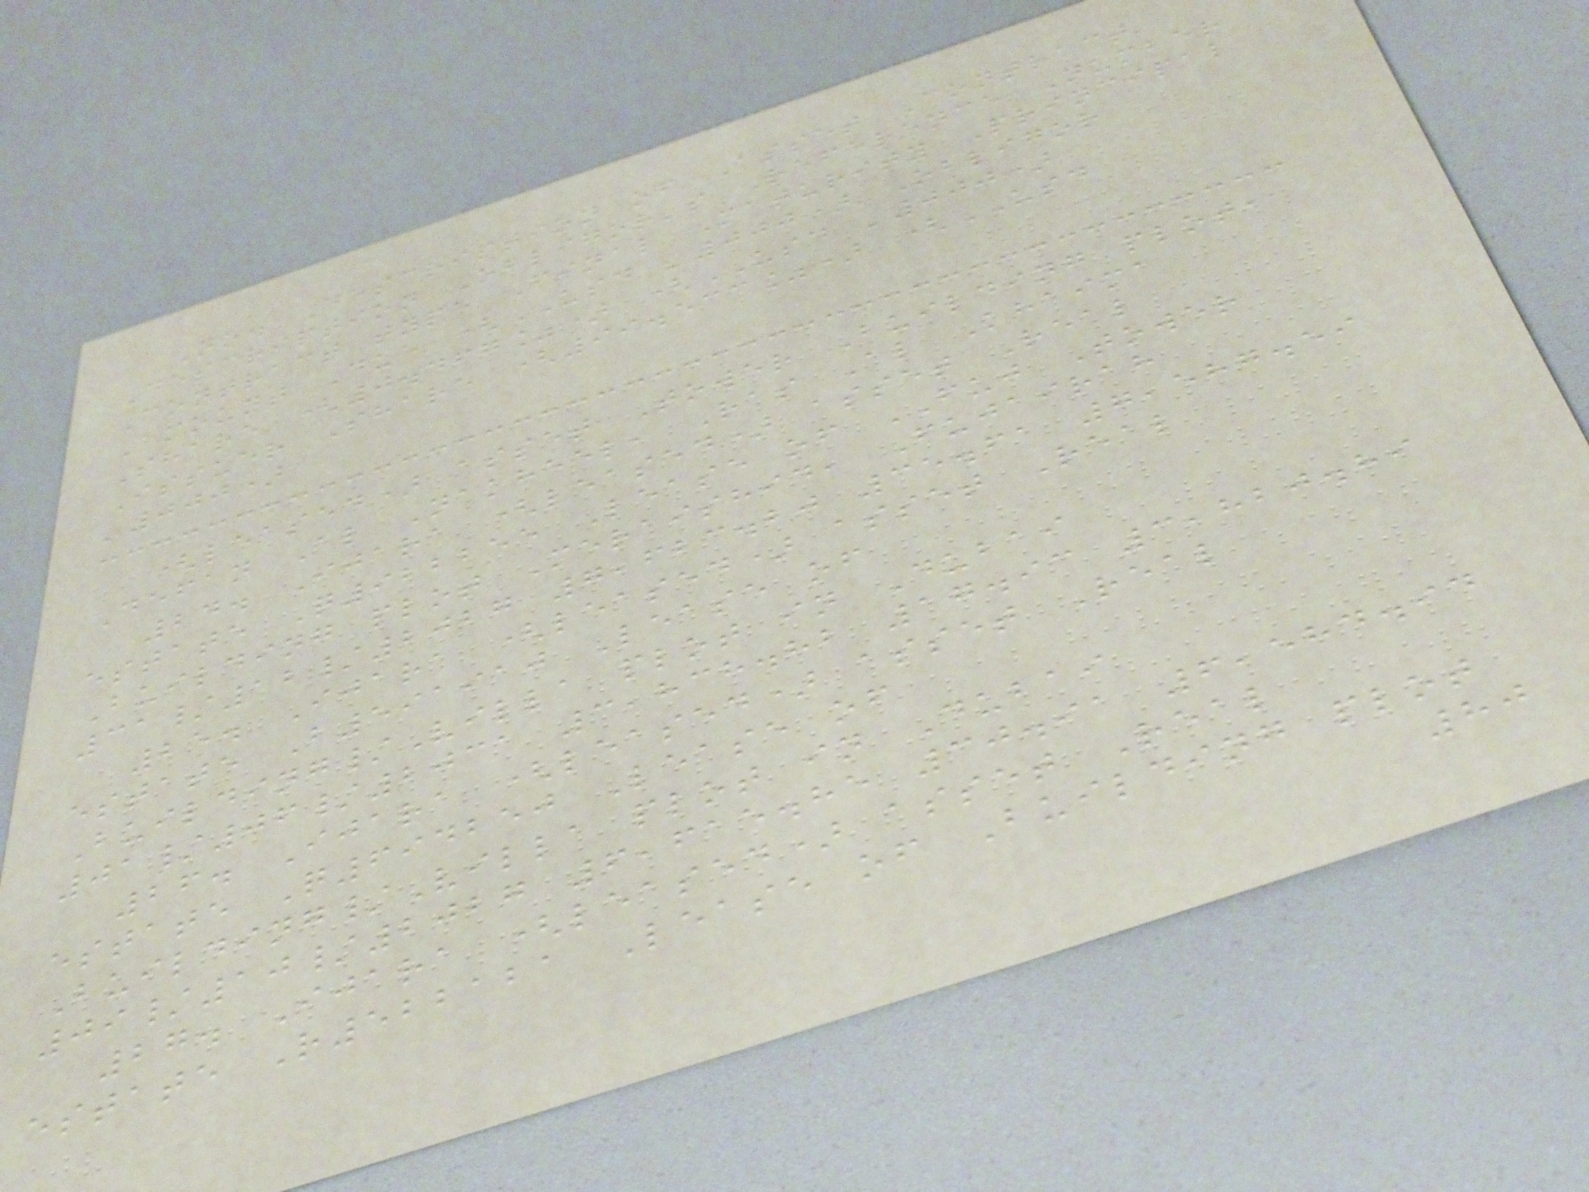No. Description of Asset Contract
Description Obligor's Reference Number
Contract type Final Maturity Principal
Amount Due (USD '000) Obligor
Share (0.467%) (USD '000)
Issuer Share (99.533%) (USD
'000)
(leased) asset Tower Building plot,
Defan Al Nakheel, Ras Al Khaima
24. Ijara (leased) asset Real
estate Q922255 Lease of FUJ Tower
Building plot Meraishid, Fujairah
31/12/2027 7,623.20 35.61 7,587.59
25. Ijara (leased) asset Real
estate B591910 Lease of
Building/Villa plot in Dubai
01/06/2031 3,838.82 17.93 3,820.89
26. Ijara (leased) asset Real
estate Q694250 Lease of
Building/Villa plot in Dubai
09/10/2027 6,615.85 30.91 6,584.94
27. Ijara (leased) asset Real
estate R522121 Lease of Building plot
80
